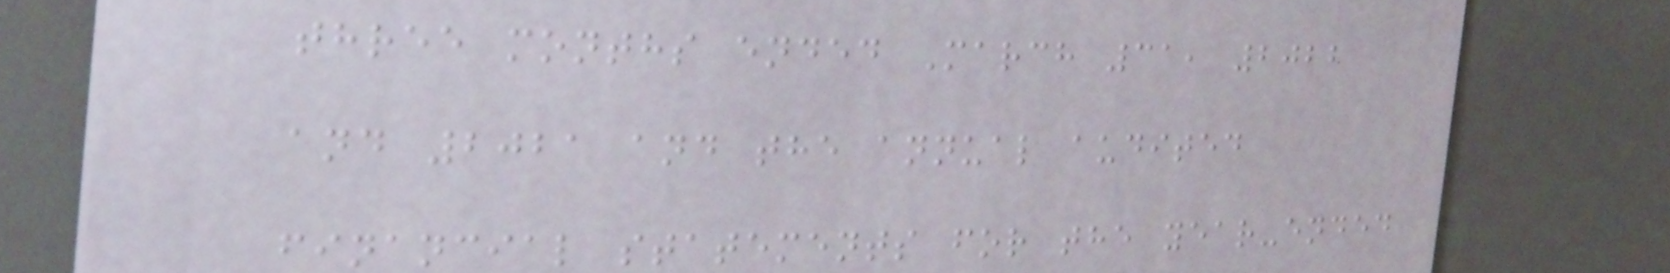three months ended March 31, 2022
and 2021 and the annual audited
financial statements for the year-ended
